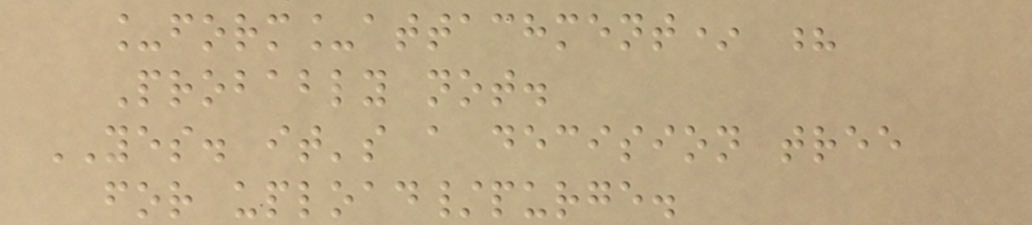_form_attachment* ?
Probably not.
YES. it's a decision tree
for upload/purge.
